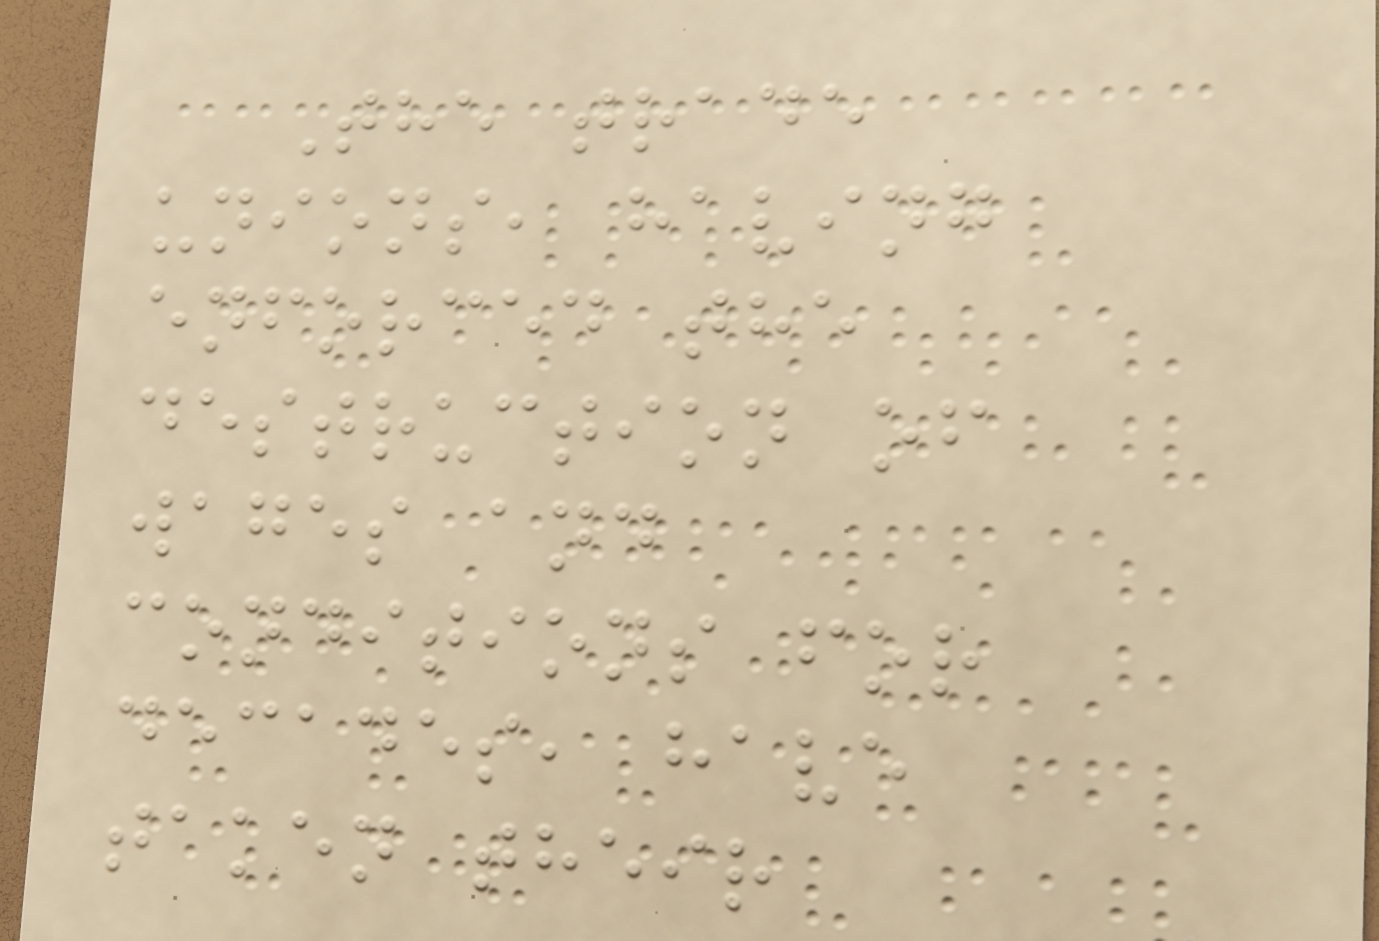The trade
unions, having
enforced the
destruction of
wages and
conditions for
decades, have
taken their
